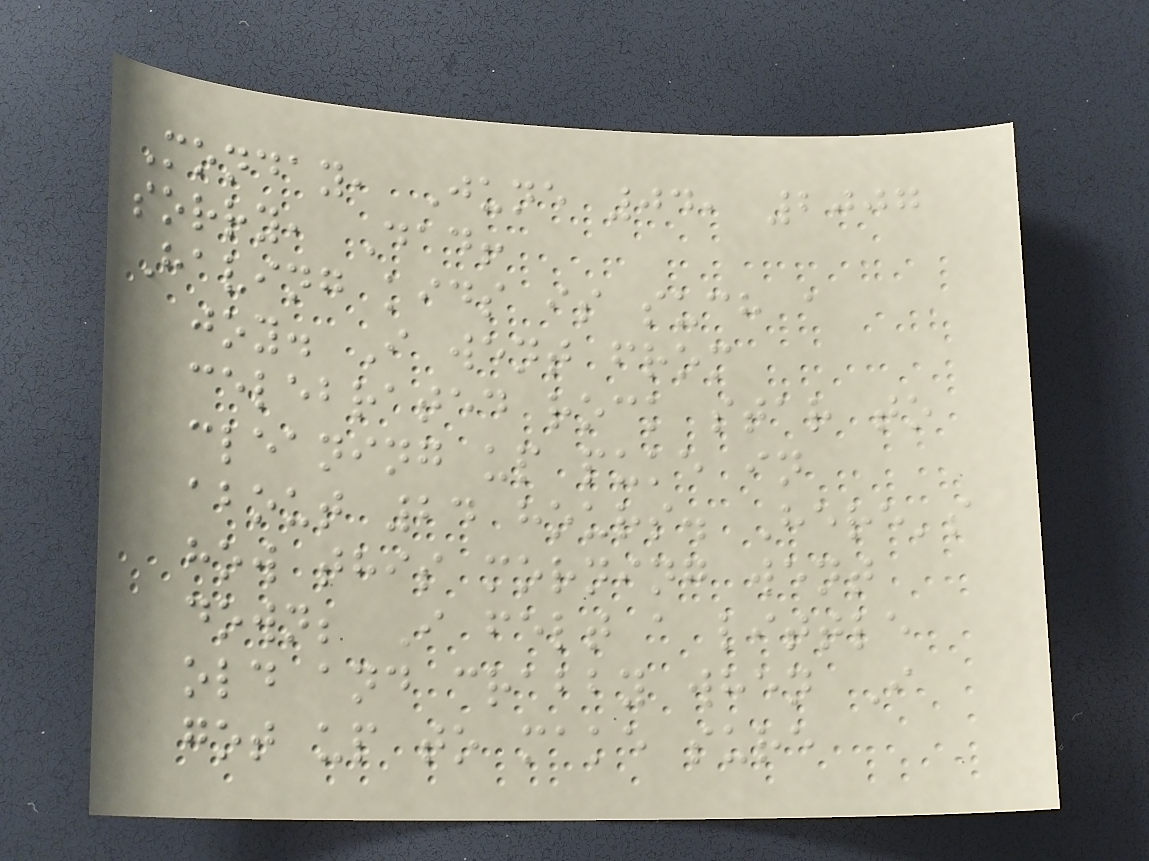Monday, June 04, 2007
sorry, Dad!
Having kids is such a
joy. I went from
celebrated rock star to
cleaning up puke in
about 24 hours. Here's
how this morning went
down; I felt a little
old and crabby when I
got up to make sure
